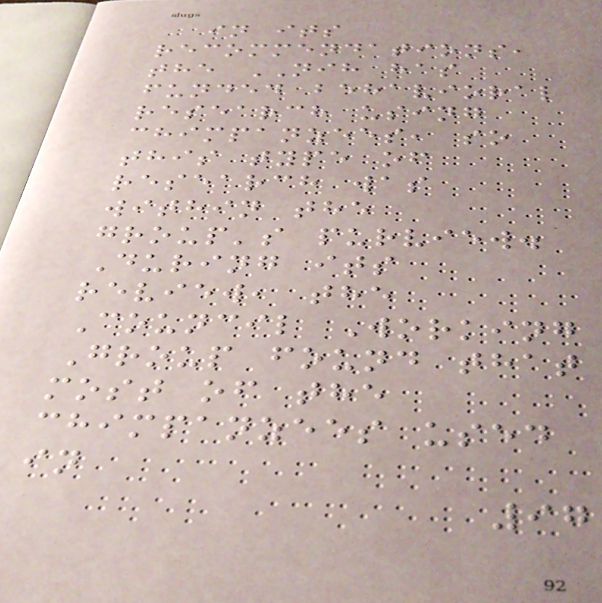in its
recommendations,
the NIH has
funded behavioral
research using
chimpanzees, so
this type of
research was
within the
group's purview.
During its
review, the
Council Working
Group found that
most of the
chimpanzees used
in
97
